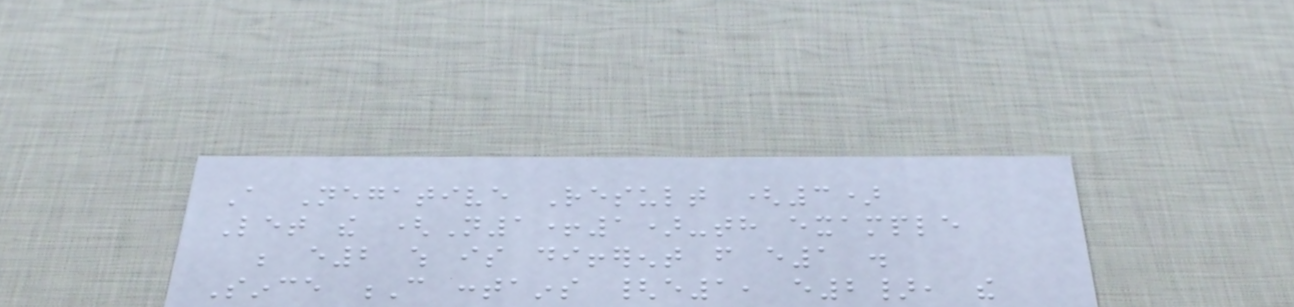A Negative Result (3)
Let the (N1+1)-th example
be e2 which is different from e1 .
Since C contains {e1, e2}, the
